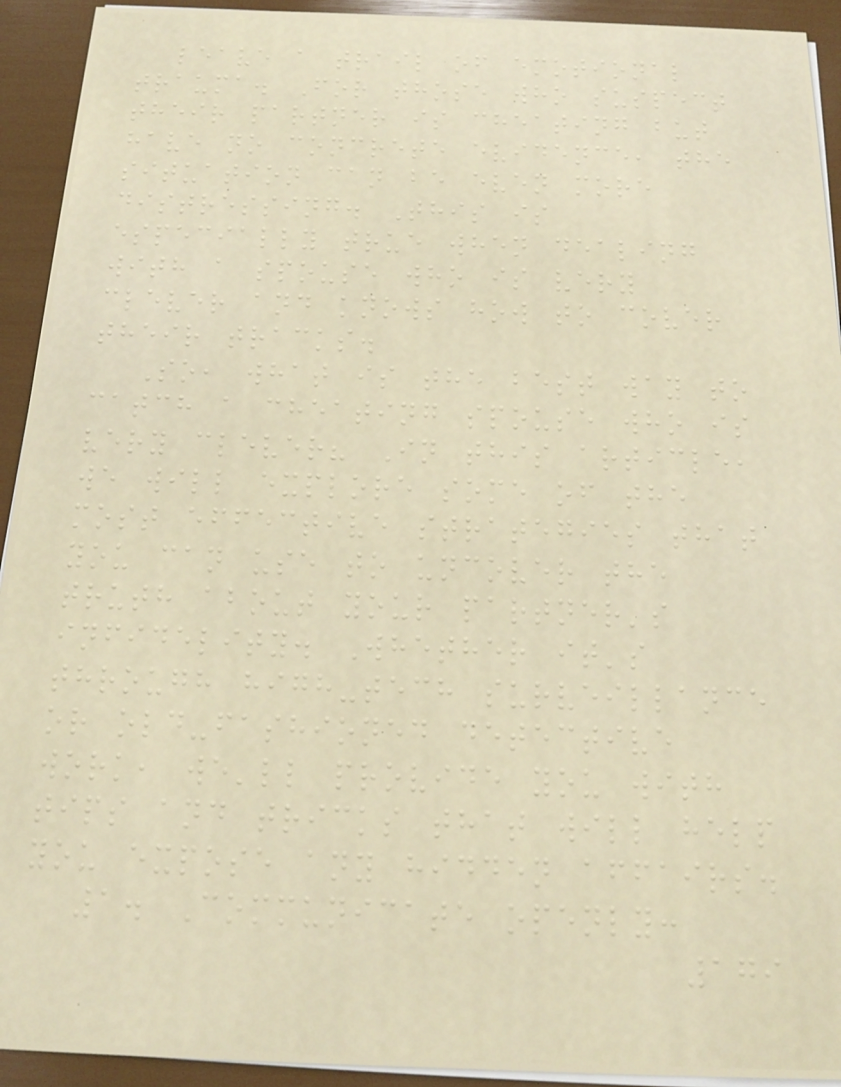leave a trail of emotional
trauma. For those who suspect
their partner is cheating but
have no concrete evidence, the
situation can be even more
distressing. This is
especially true when dealing
with a spouse who is very
clever and knows how to cover
their tracks.
So, what is the best way to
catch a cheating spouse who is
very clever? In this article,
we will explore some of the
most effective strategies that
you can use to uncover the
truth about your partner's
infidelity. Whether it's
through high-tech surveillance
or old-fashioned detective
work, we'll provide you with
tips and tricks that will help
you expose any hidden affairs.
1. Communicate openly:
179
